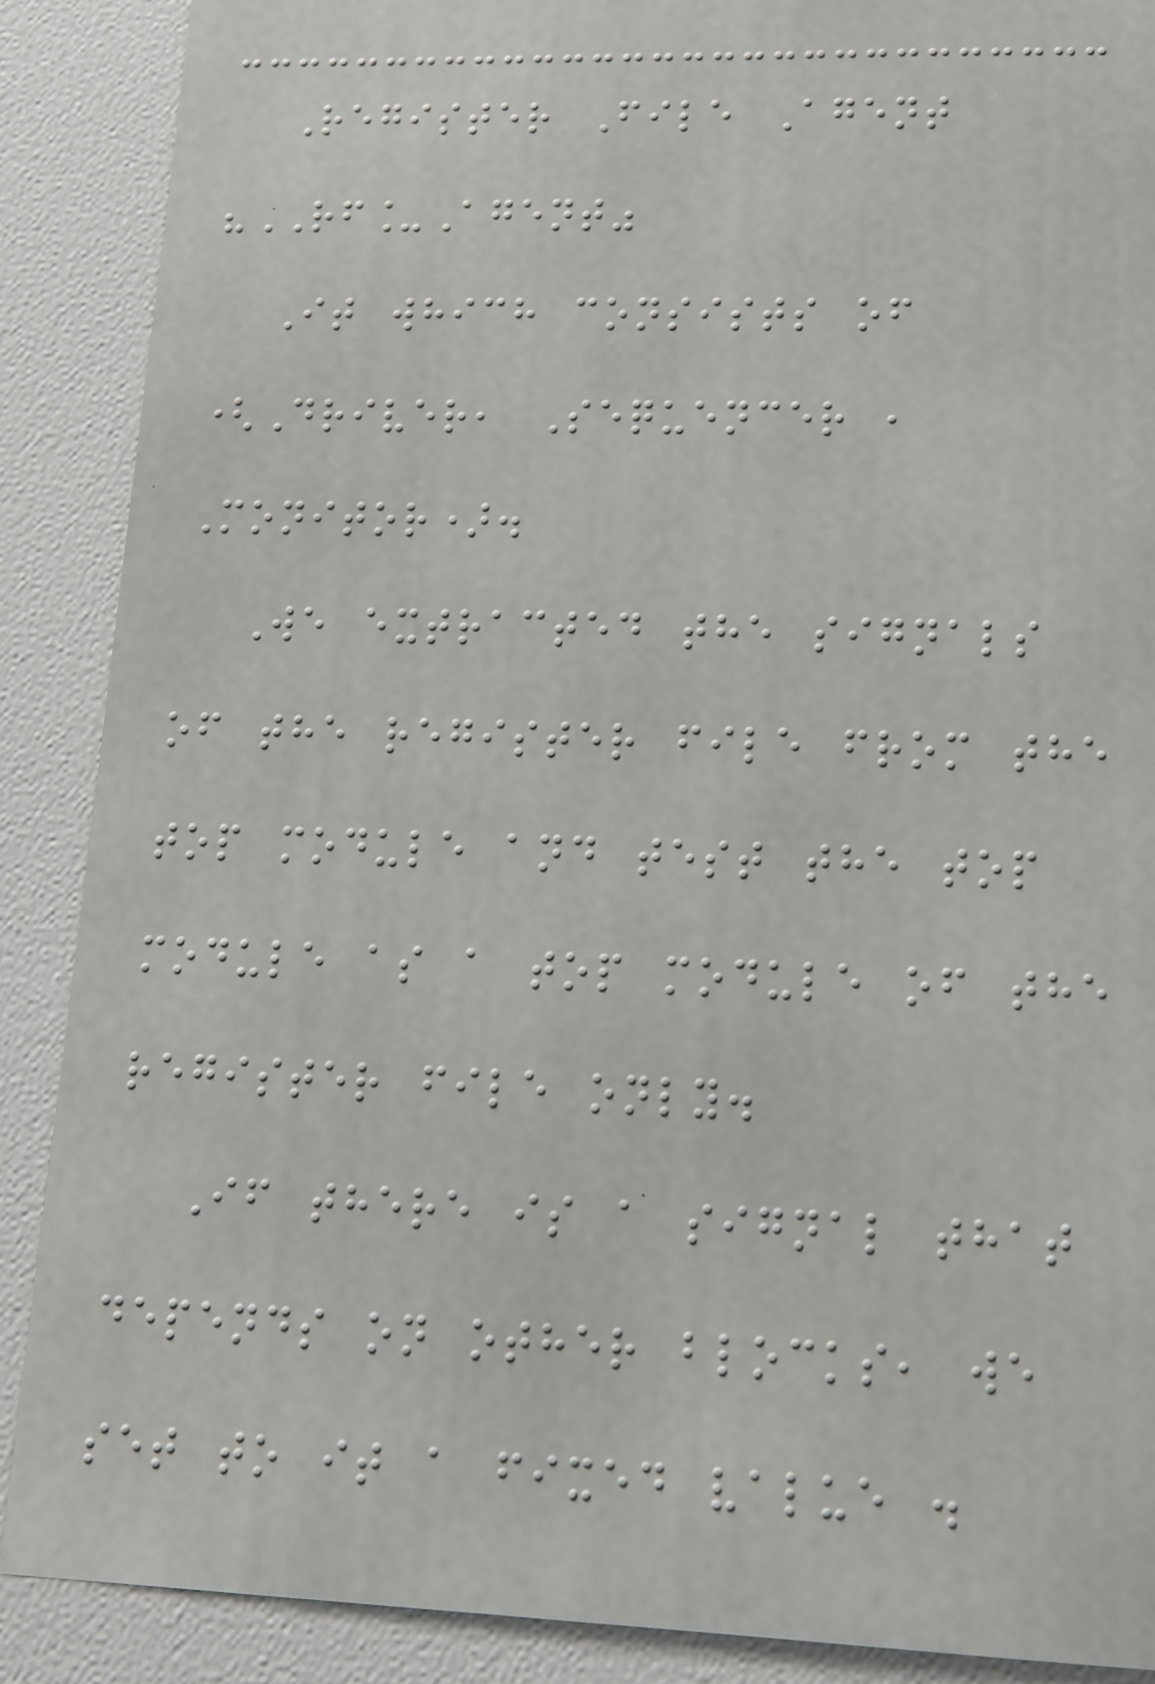Register File Agent
"RF_Agent"
It which consists of
(Driver, Sequencer ,
Monitor).
We extracted the signals
of the register file from the
top module and test the top
module as a top module of the
register file only.
If there is a signal that
depends on other blocks, we
set to it a fixed value .
